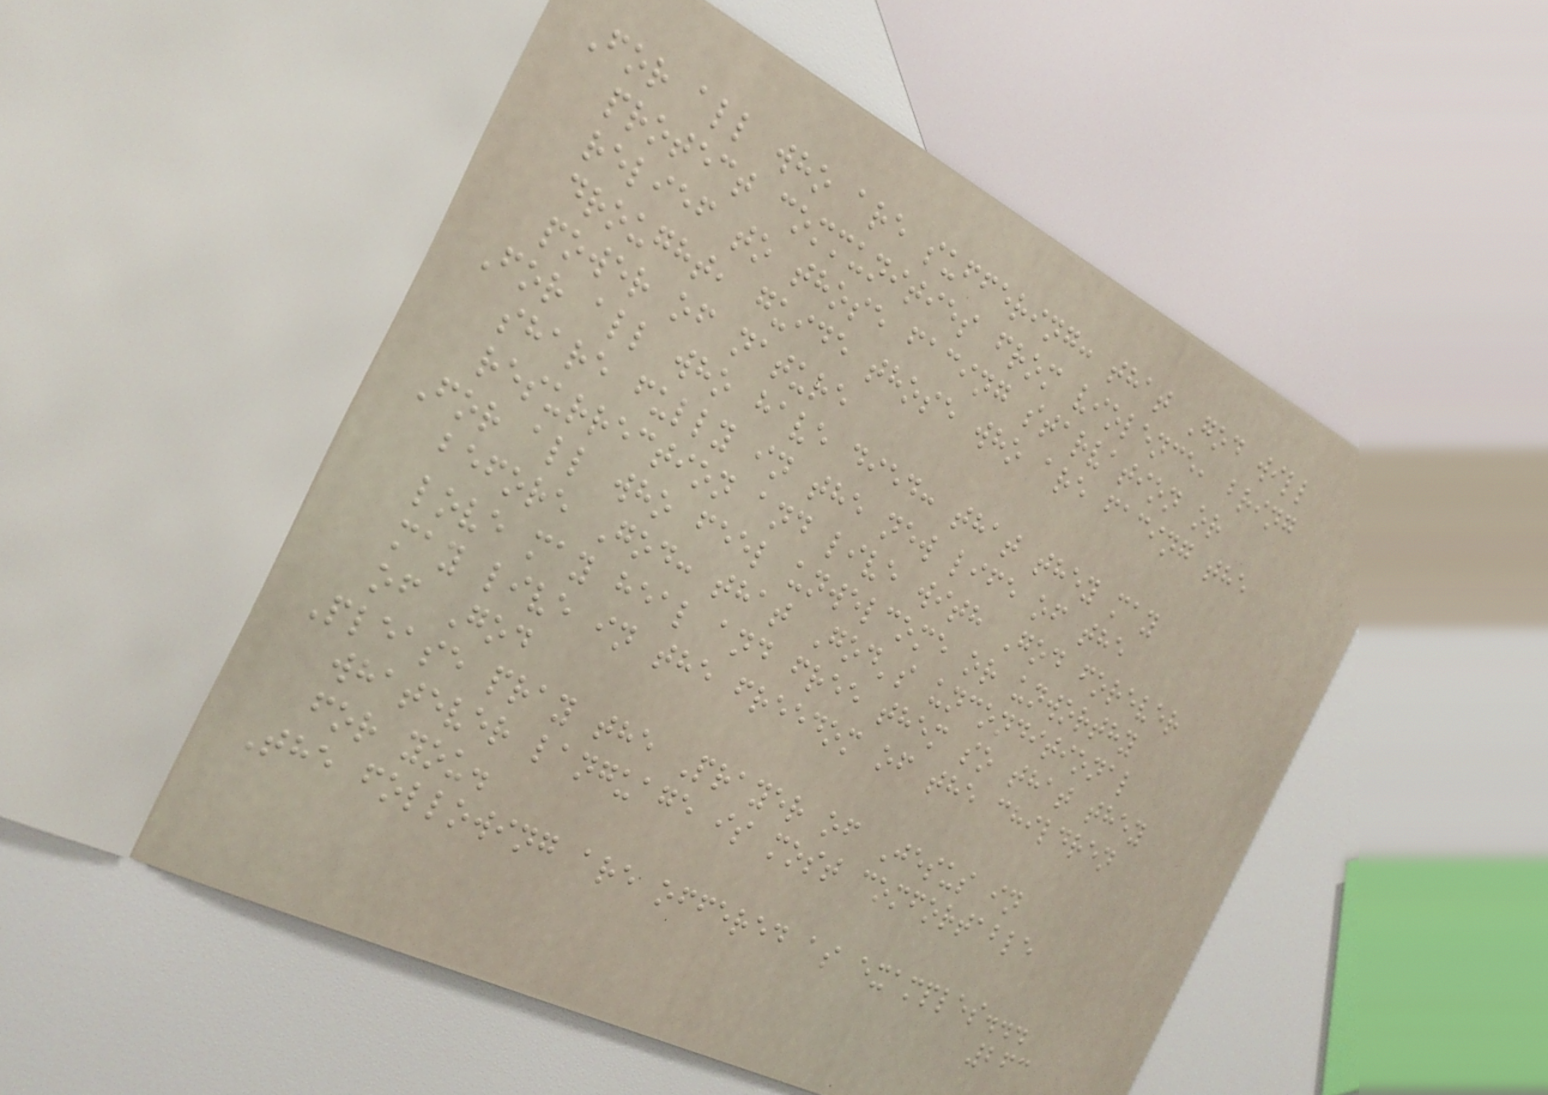For all who are suffering: that God will
protect communities from violence, bring
relief to those facing starvation or
drought, guide those who are facing the
power of nature
For all who have died: that they may
share fully in the new life of the
resurrection and live with God forever
For all who feel unwelcome or unworthy
before God: that God's unconditional
love may heal and free them so that they
may live in the freedom of the children
of God
Please pray the Prayer of Jesus in
whatever language is most comfortable
for you.
The following are offered as examples...
263
